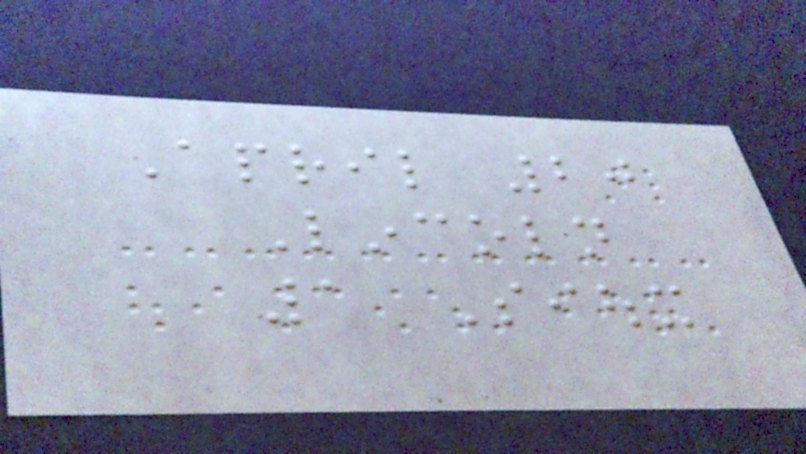April 20
Lincoln
1 Sioux
